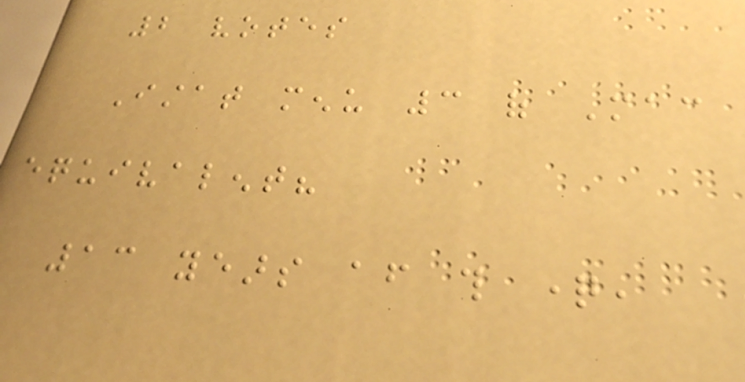2 votes
Istat menu 3 of Mac
equivalent?
13 years after this question,
